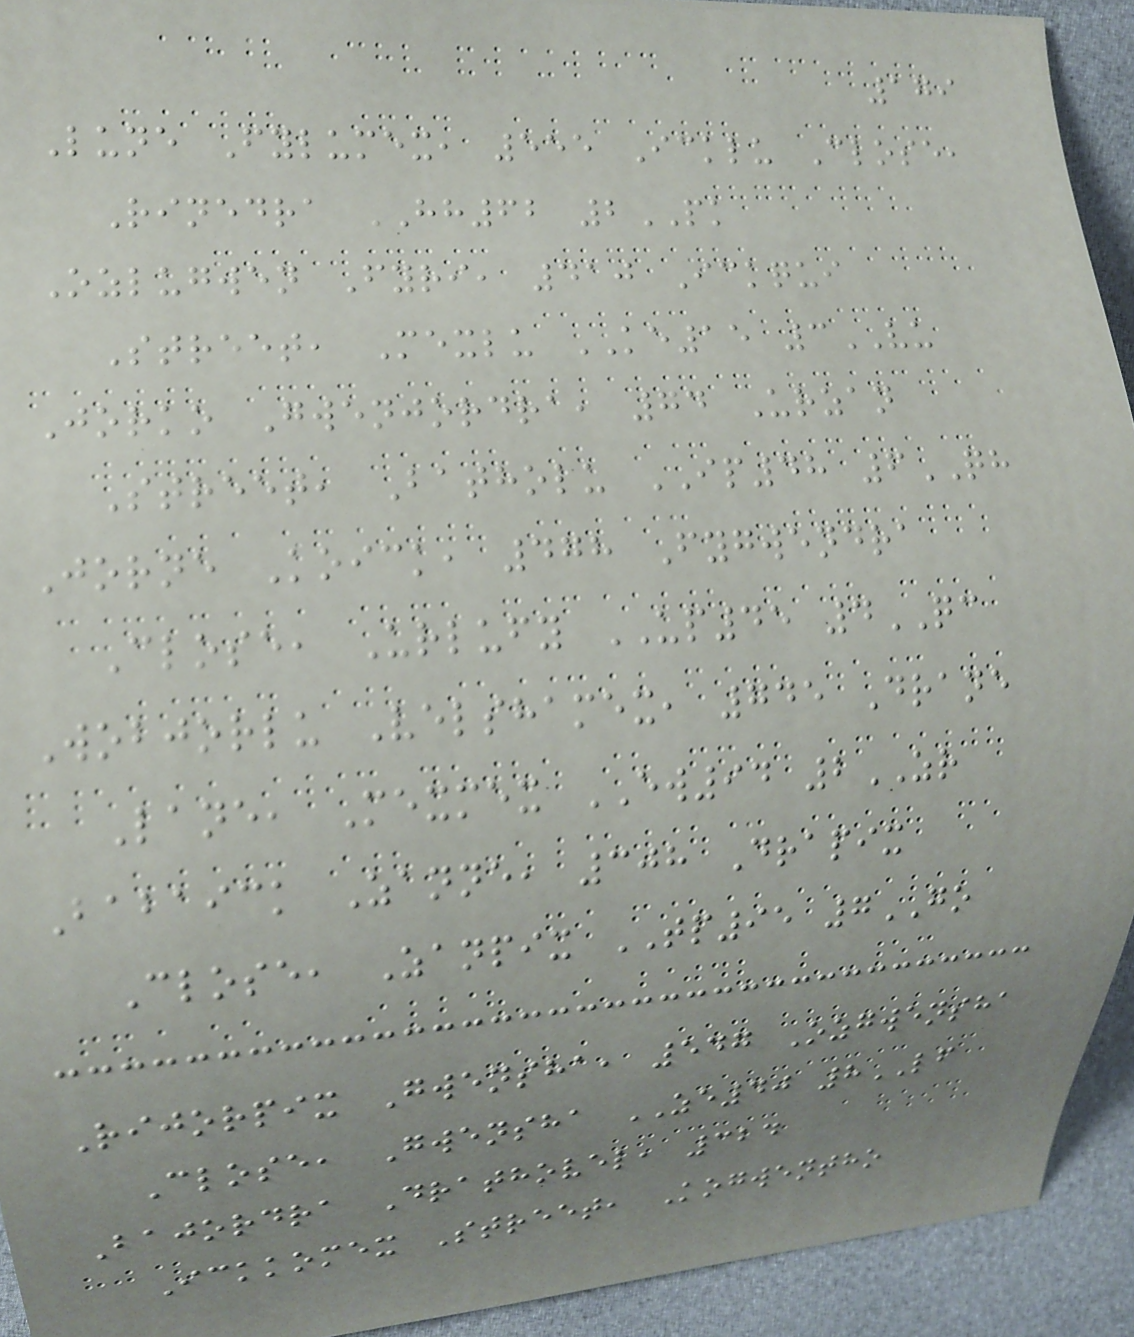179
Lune Fylumex, 555 Icklu Close,
Rinedra HH62 2PK
Ozlugwen Fyri, 410 Ickqui
Street, Mexlu KE15 3VU
Jorko Gwenjordra, 74 Urzan
Street, Batholu IP48 6QH
Jorne Koick, 478 Fygwendra
Close, Urlufy UP45 4QC
Wobjorlu Velshamex, 745 Drane
Lane, Mexmex EW94 2ZR
Babaick Zanne, 308 Drapix
Close, Zanpix TP95 7GO
Rijorpix Gwensha, 547 Ozgwensha
Close, Gwensha ZE40 8LF
Bajordra Drathovel, 324
Ickkomex Street, Kogwentho
